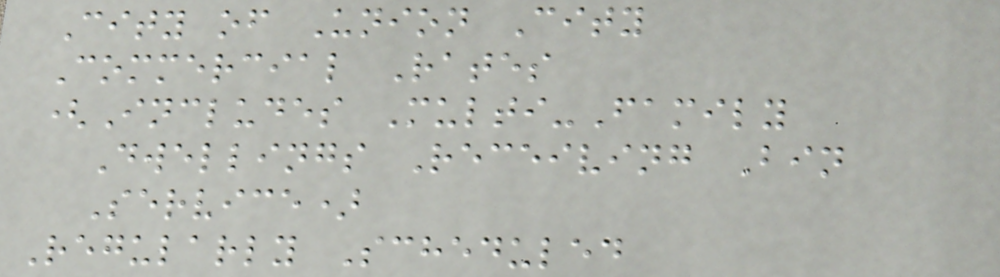City of Union City
Commercial Rates
(Includes Multi-Family
Dwellings Receiving Bin
Service)
Regularly Scheduled
